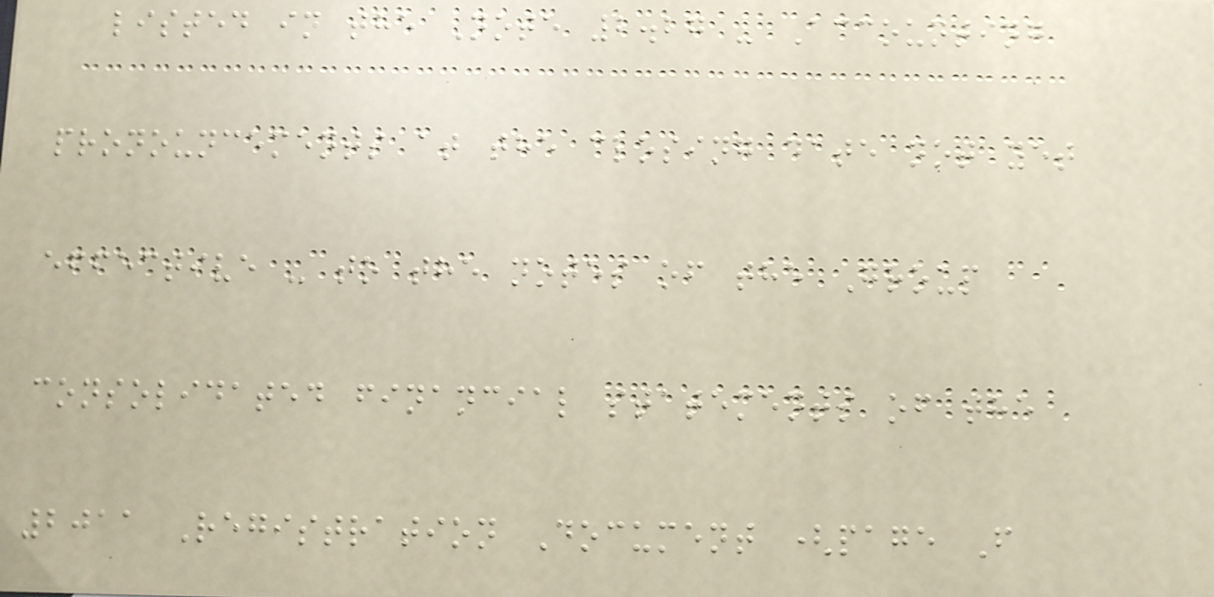listed in the Note 2.27 - Accounting
pronouncements at the closing date not yet
effective - to the notes of the Group
consolidated financial statements of the
2011 Registration Document (page F
